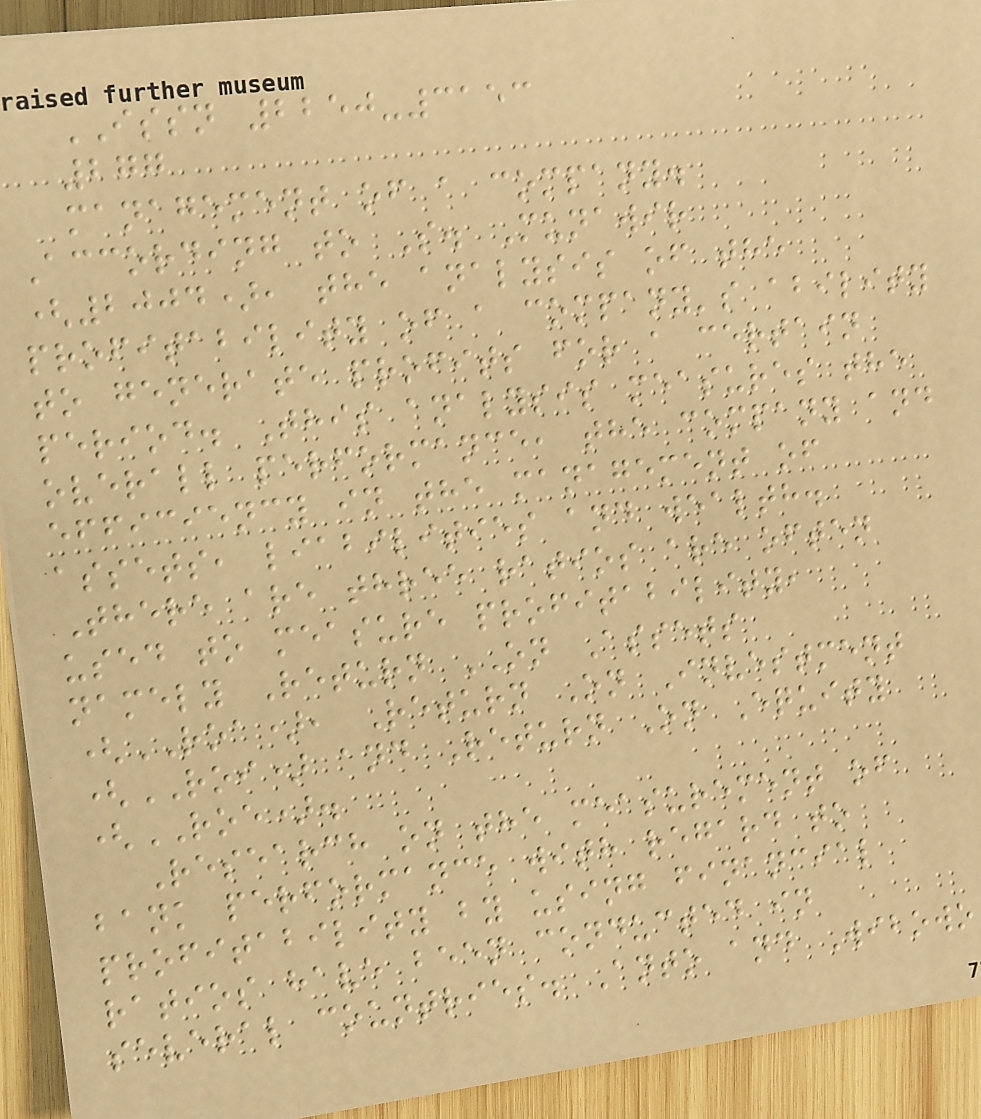ISSN 2250-3153
277
management of a company.
According to S. Munawir
(2004), the analysis of the
profitability of a company's ability
to generate profits for a certain
period. This analysis measures the
overall performance, the company and
efficiency in the management of
assets, liabilities and wealth.
There are three ratios are often
used to measure profitability,
namely Return ON Assets
(ROA), Return On Investment
(ROI) and Return On Equity
(ROE).
Research on the measurement of
bank performance with regard to
profitability by using financial
ratios have been conducted in
several countries. Anto and Wibowo
